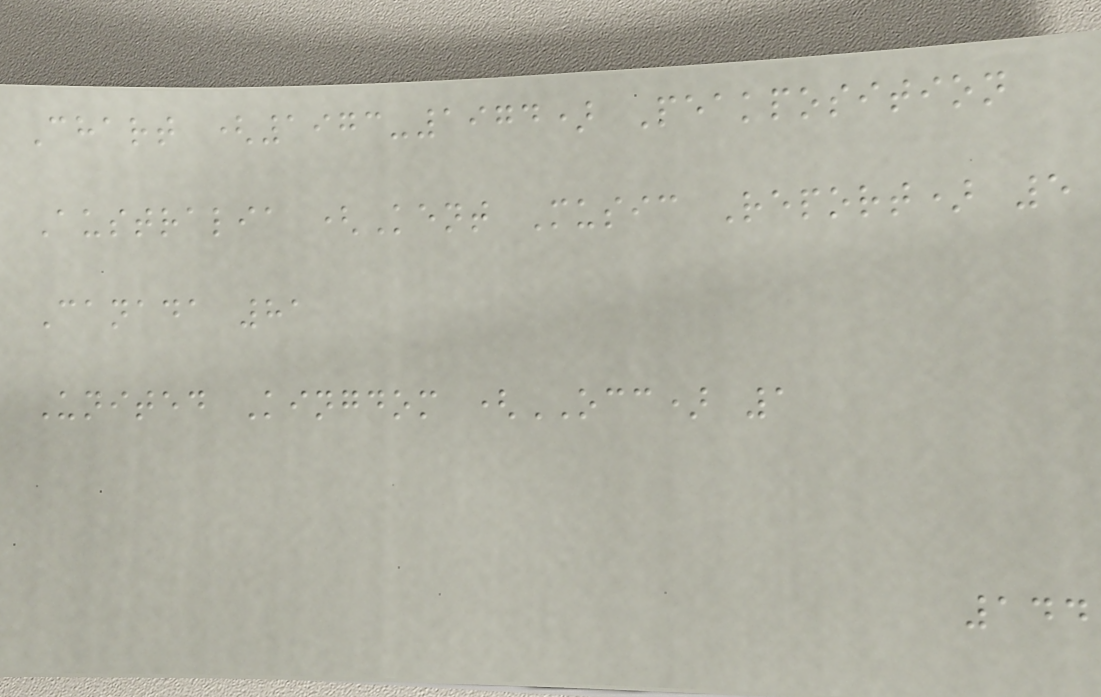Chart (1973-1974) Peakposition
Australia (Kent Music Report) 5
Canada 81
United Kingdom (OCC) 1
144
